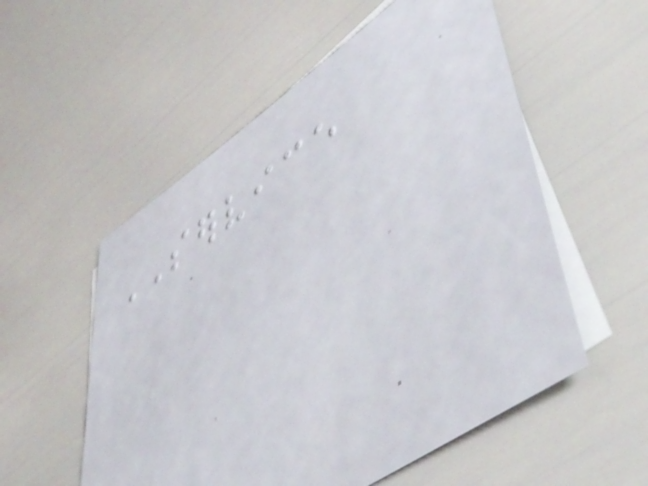SERVICE
